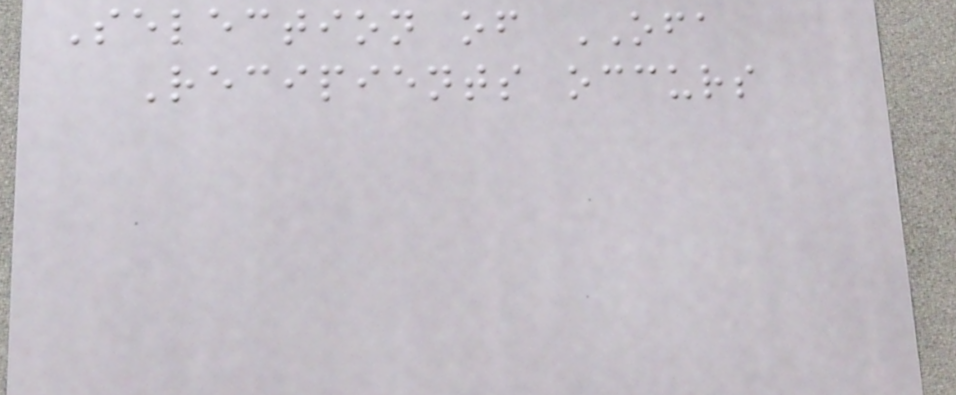Selection of OFA
Recipients occurs
